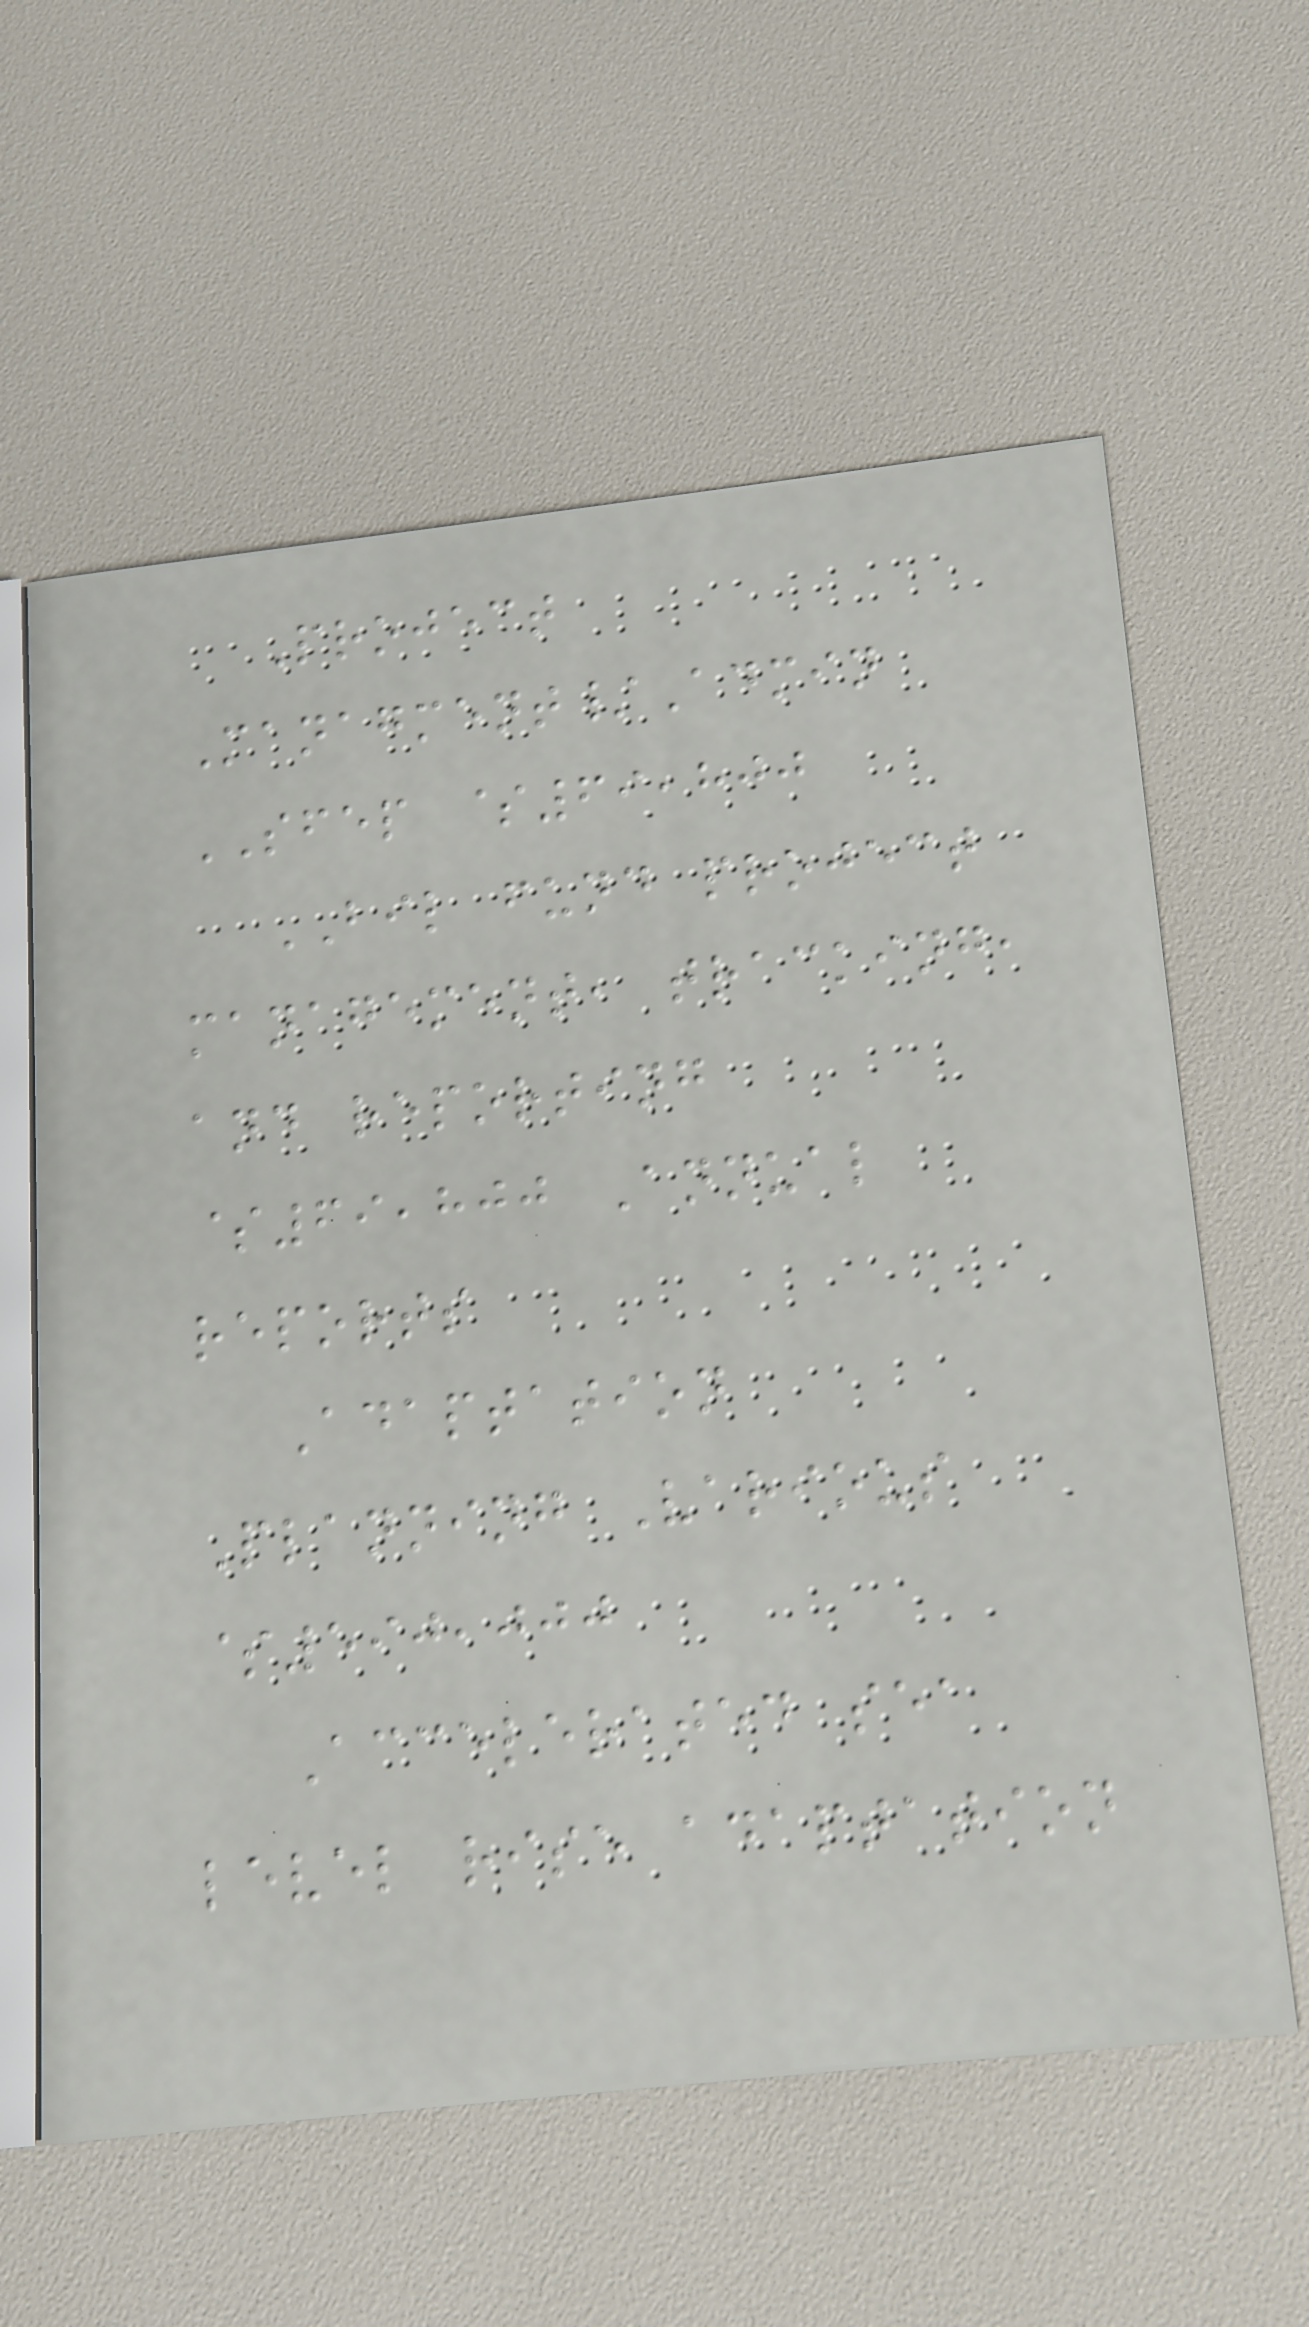Project
Managment/Admin
SFEP $69,800
BIL fund project
management, tracking,
and reporting
$69,800 Annual
reports
Adaptation
Planning Various
$590,000
Accelerated sea
level rise adaptation
